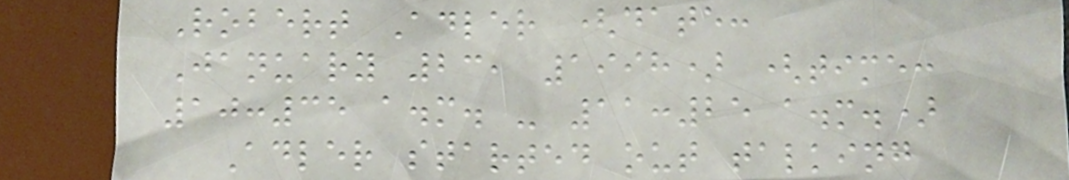Robert Adler (date:
January 23, 1998) (time:
10:35 a.m. - 11:25 a.m.)
Adler started out talking
